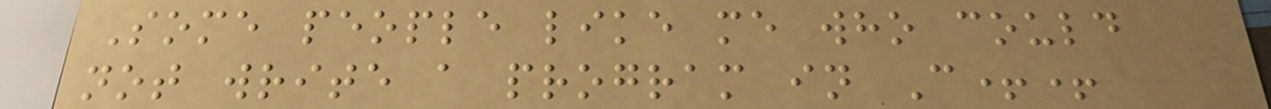Some people like me who could
not write a program in C++
